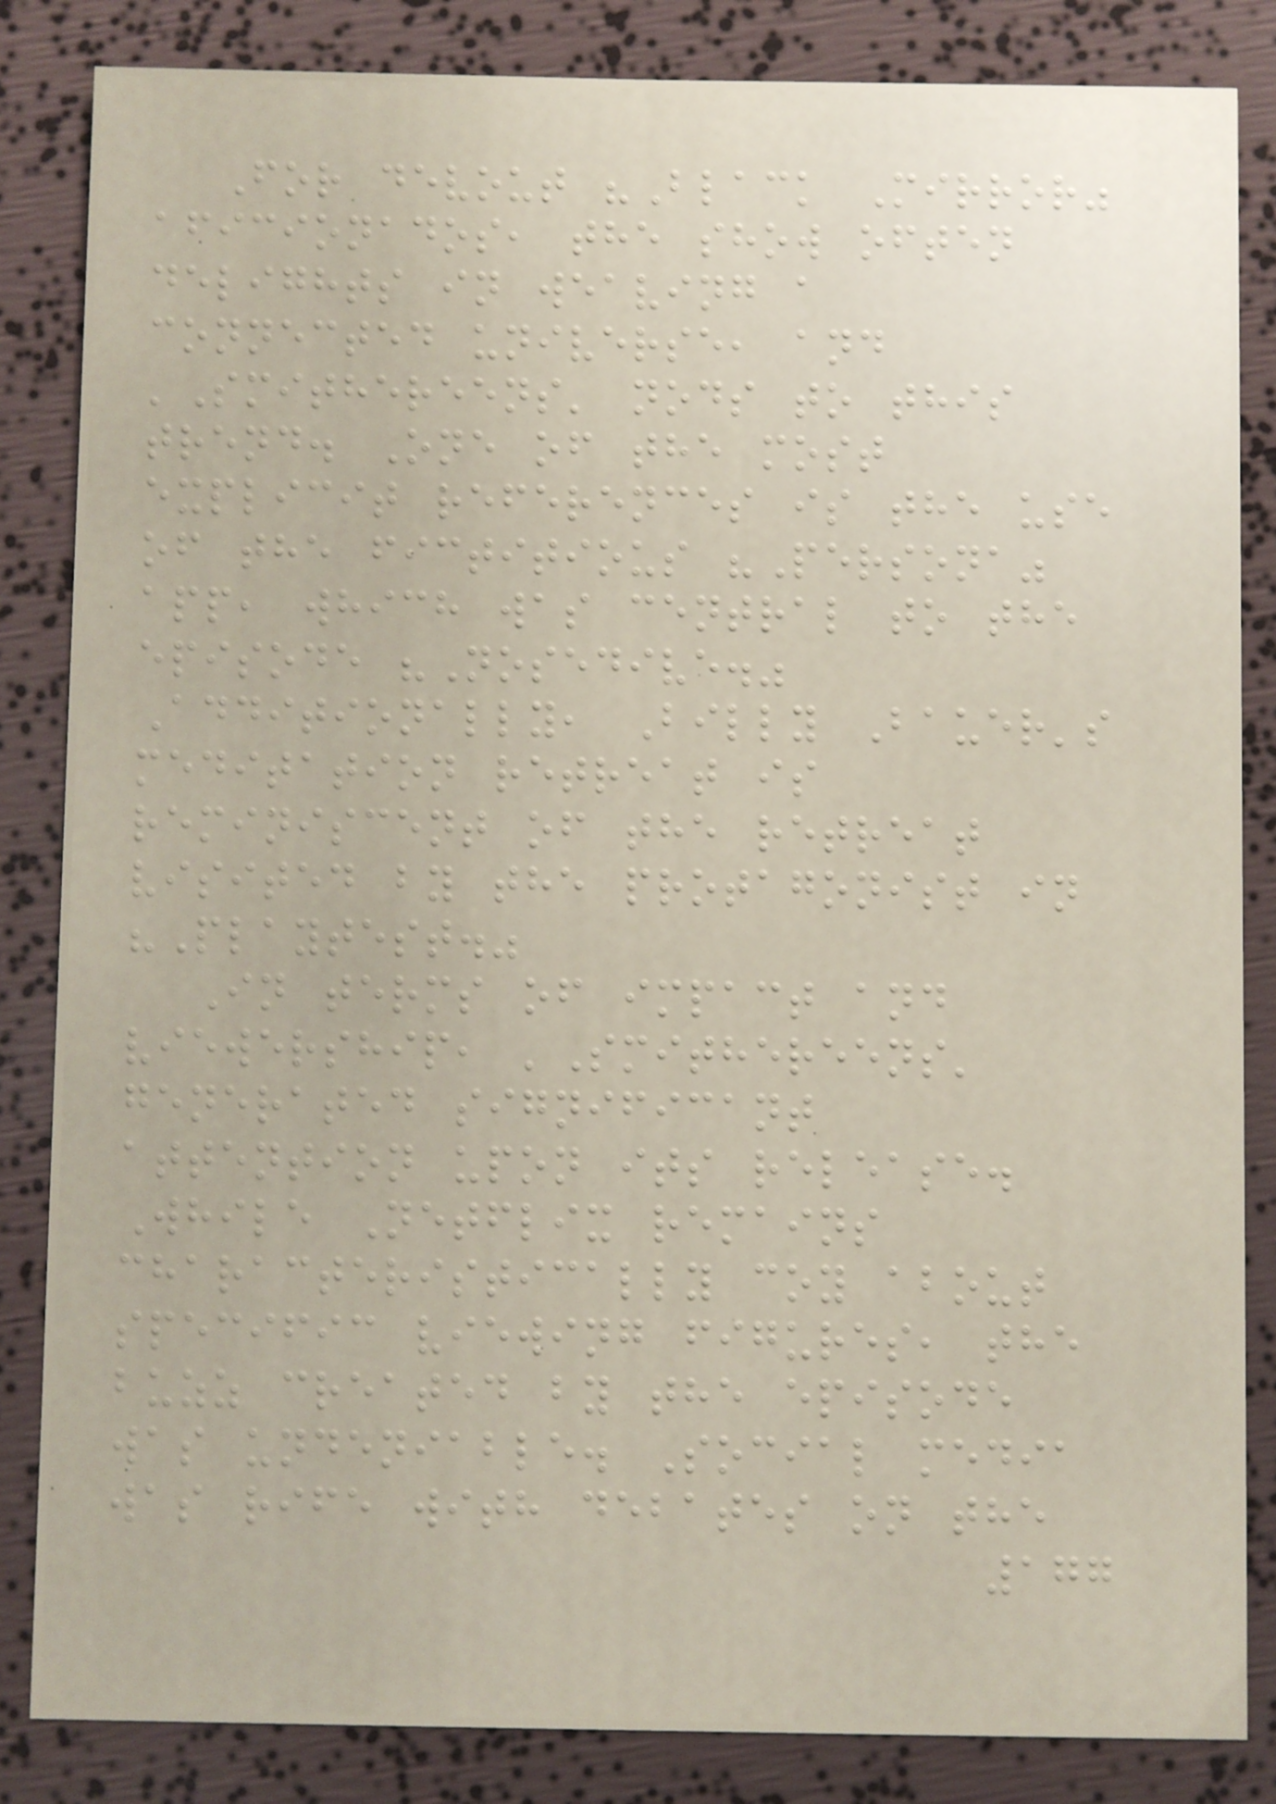For devout "Black Mirror"
aficionados, the show often
delights in weaving a
connected universe, and
'Smithereens' nods to this
trend. One of the most
explicit references is the use
of the fictitious "Persona"
app, which was central to the
episode "Nosedive."
Additionally, Billy Bauer's
meditation retreat is
reminiscent of the retreat
visited by the protagonist in
"Playtest."
In terms of impact and
viewership, 'Smithereens'
generated significant
attention upon its release.
While Netflix remains
characteristically coy about
specific viewing figures, the
buzz created by the episode
was undeniable. Social media
was rife with debates on the
177
